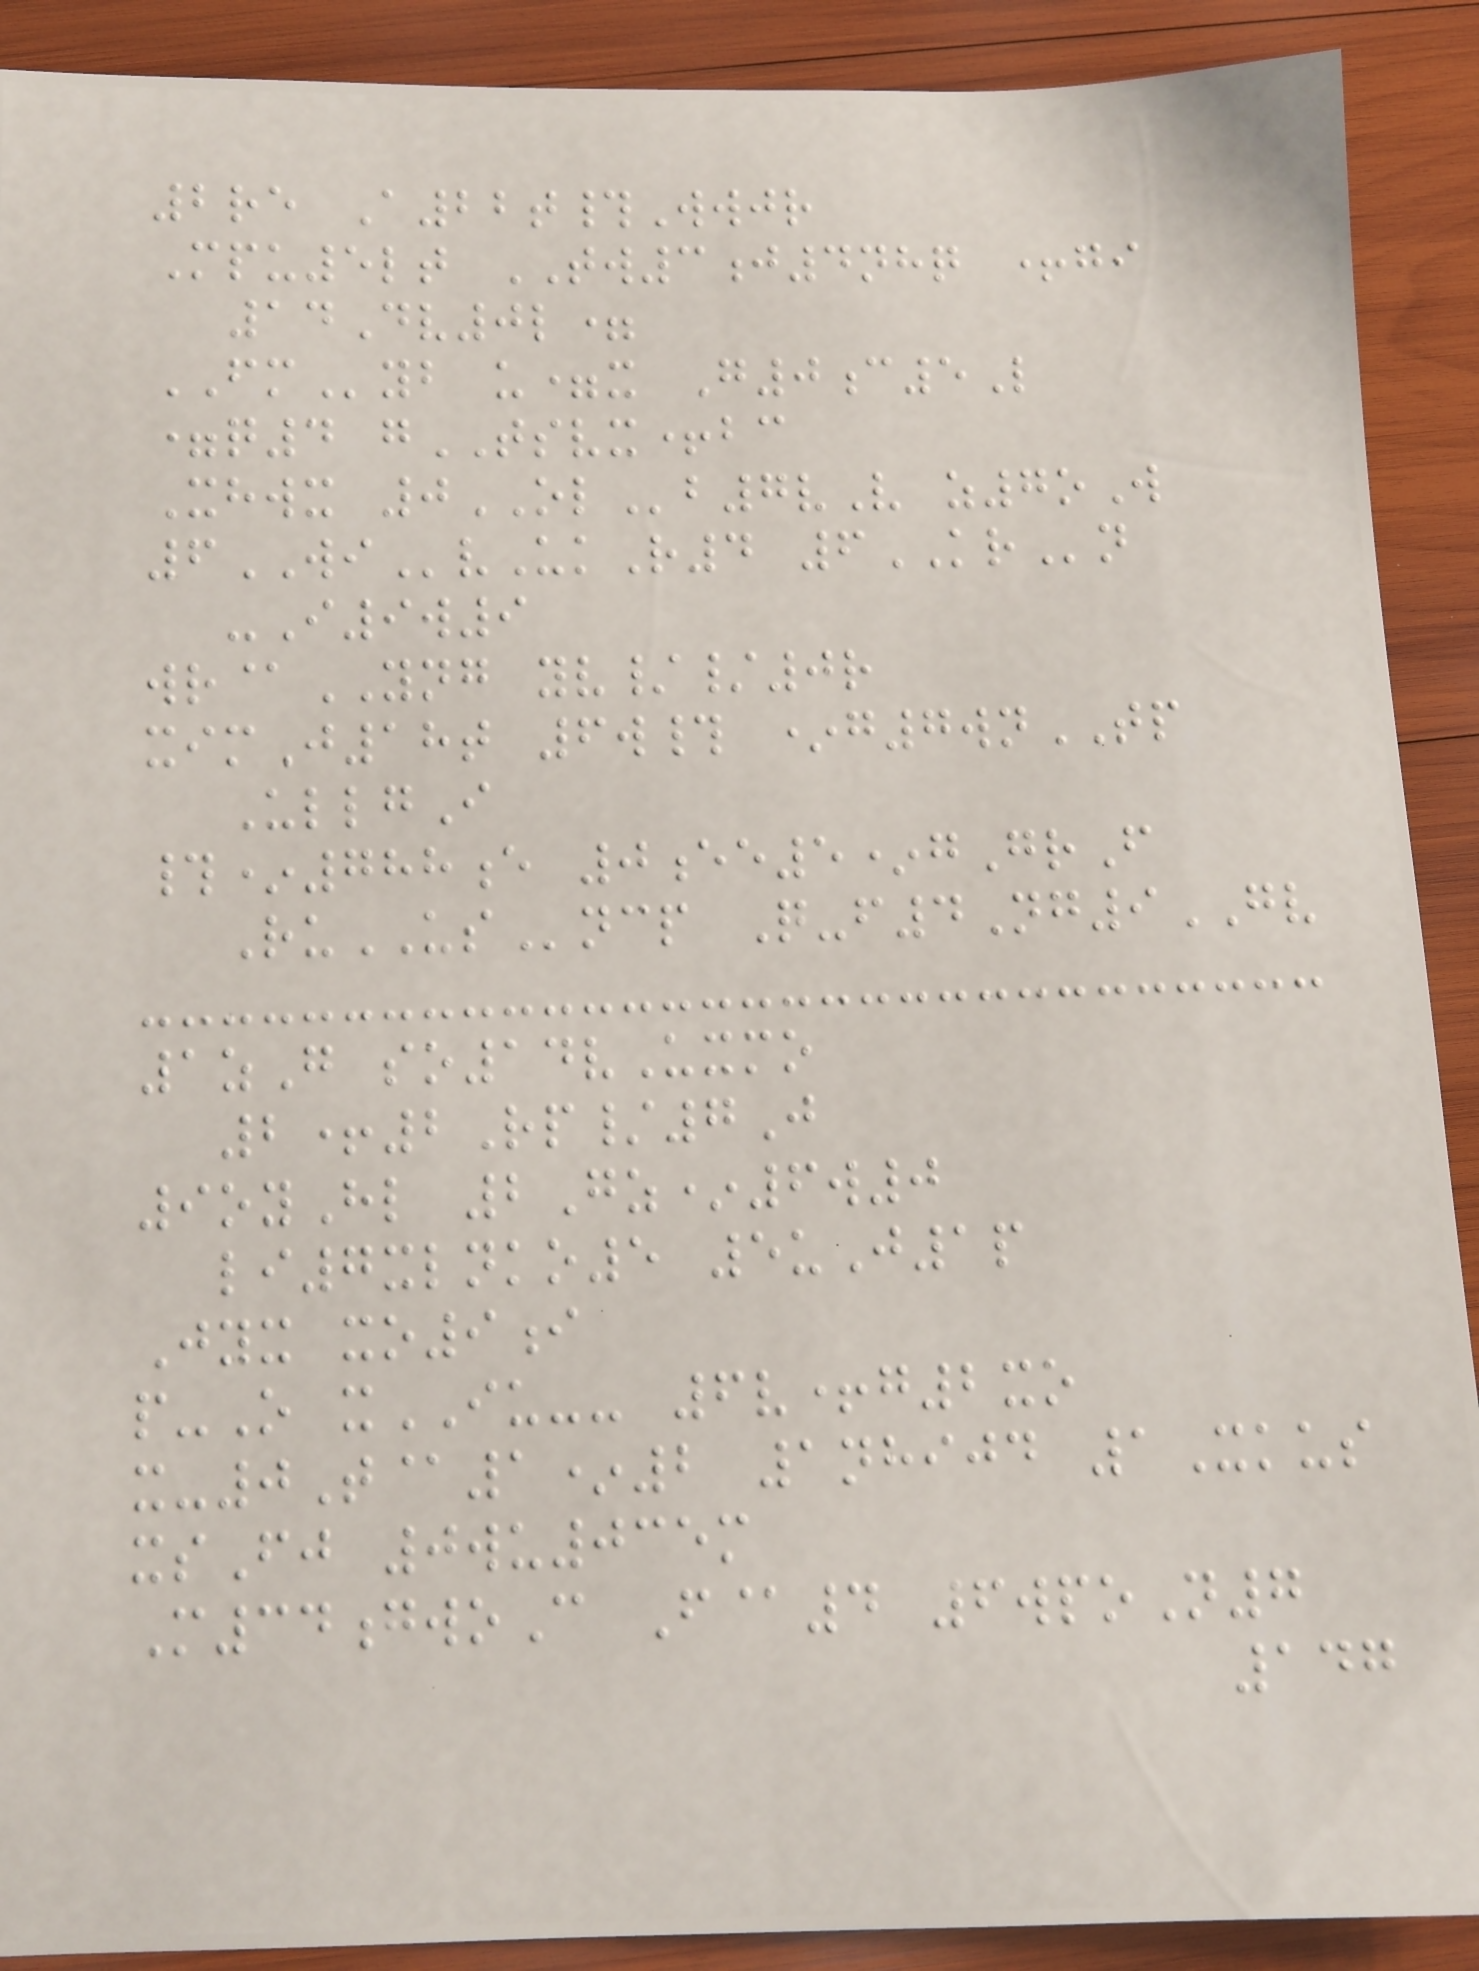2re A22t#Wwjr
Mpu5lt TW3j4nhq +gi
14Dv0l=
FMyb u=x G0c5L
=q4 gTSVX+bc
Xhwx 0OLb7vV z7oW
6WIvUkR4 6KRn
-I9w9
wr@YNG yv//0r
ximJ18t 6w# *g7wnTP
UllgI
#*788e 0ee5*gGrF
RuUSncp Q-f4Ng9GV
1zG so14vUxmo
2+2Rp/7J
9oyHl 2Gz*6w0
li7xlnko5 5uJ1p
Jyx xo9i
p-O xIU-- 6v+g2xo
x-0T@1*2 1nhijd 1Xkus
xsFj 0wu035m
M34gwoC F@4 6wpoN7
147
